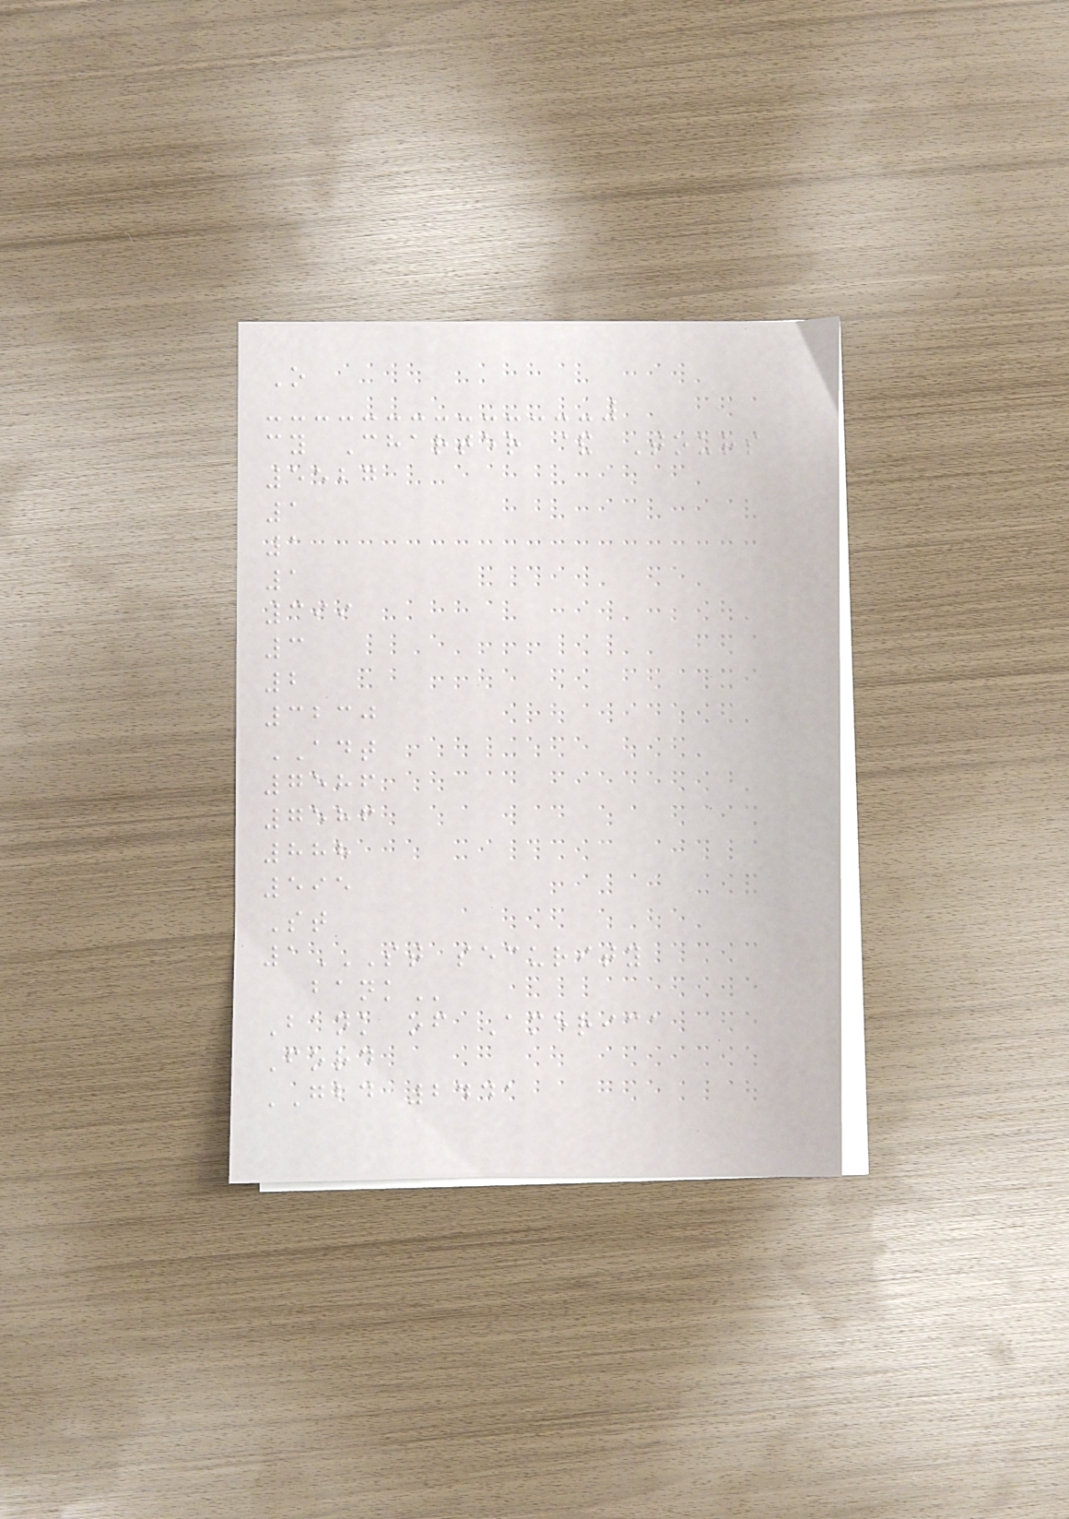O
cy Charter & Tours
5527
1
1
1
399
3
2
3230
ADT
7586
7586
888
595
St
1ST SECURITY
BANK
Bank of America
Ford
GBD 2441
